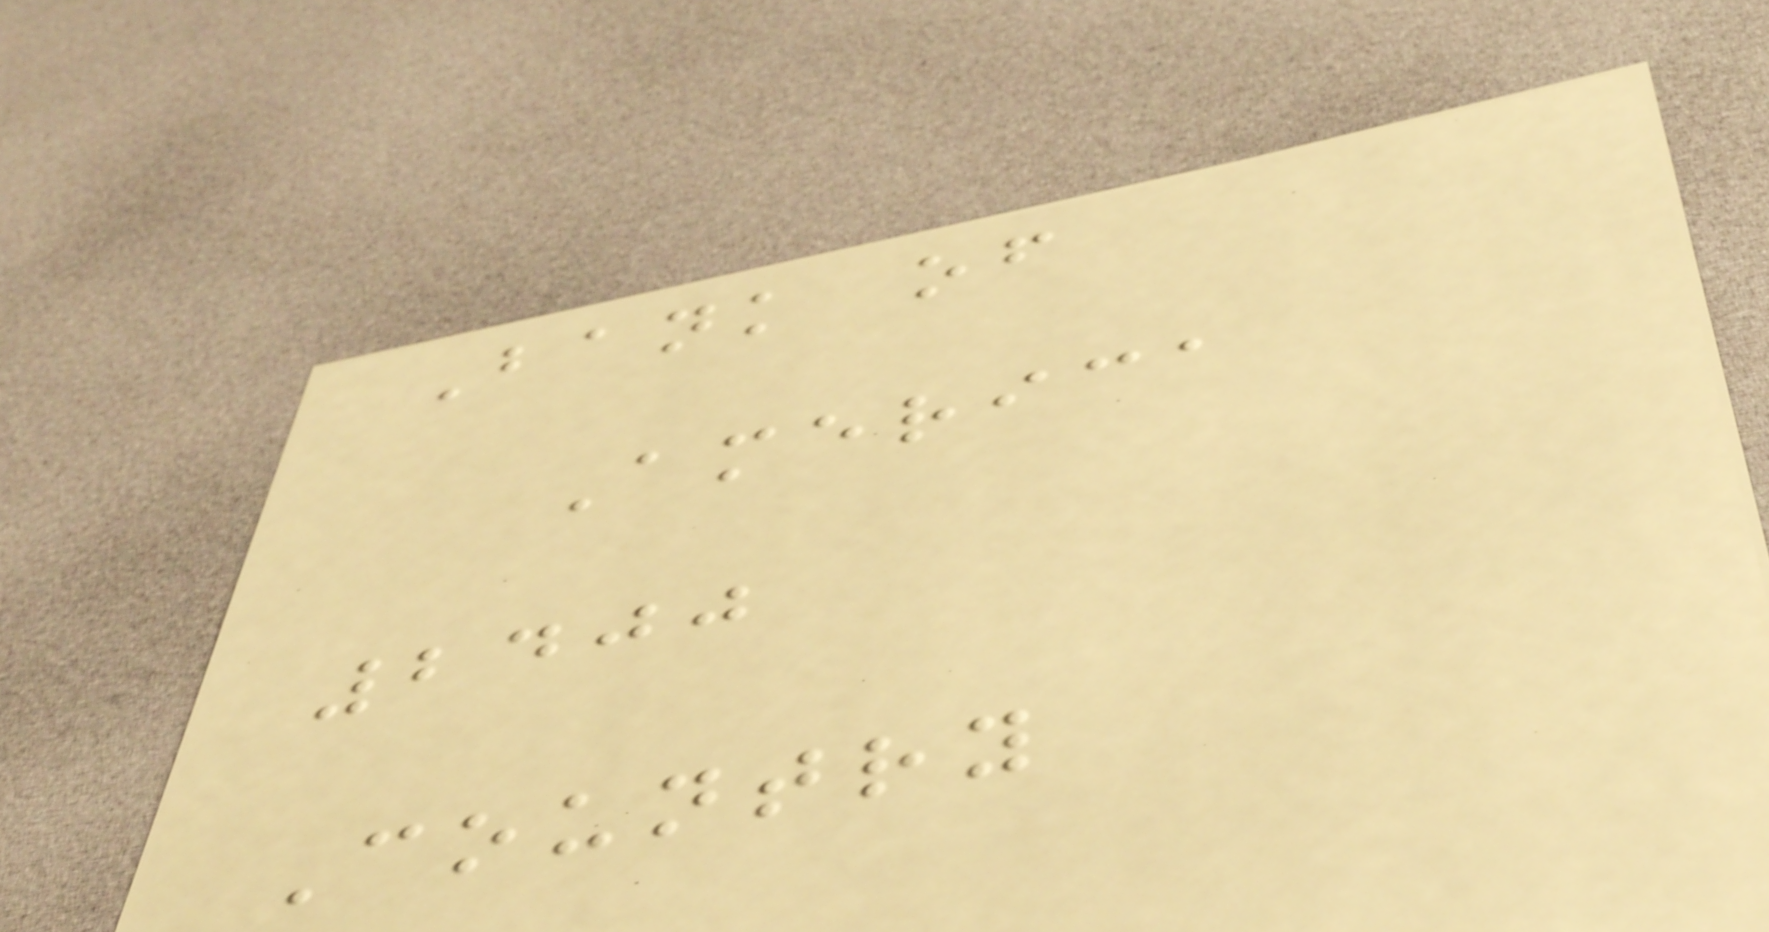Bank of
America
2400
Country
